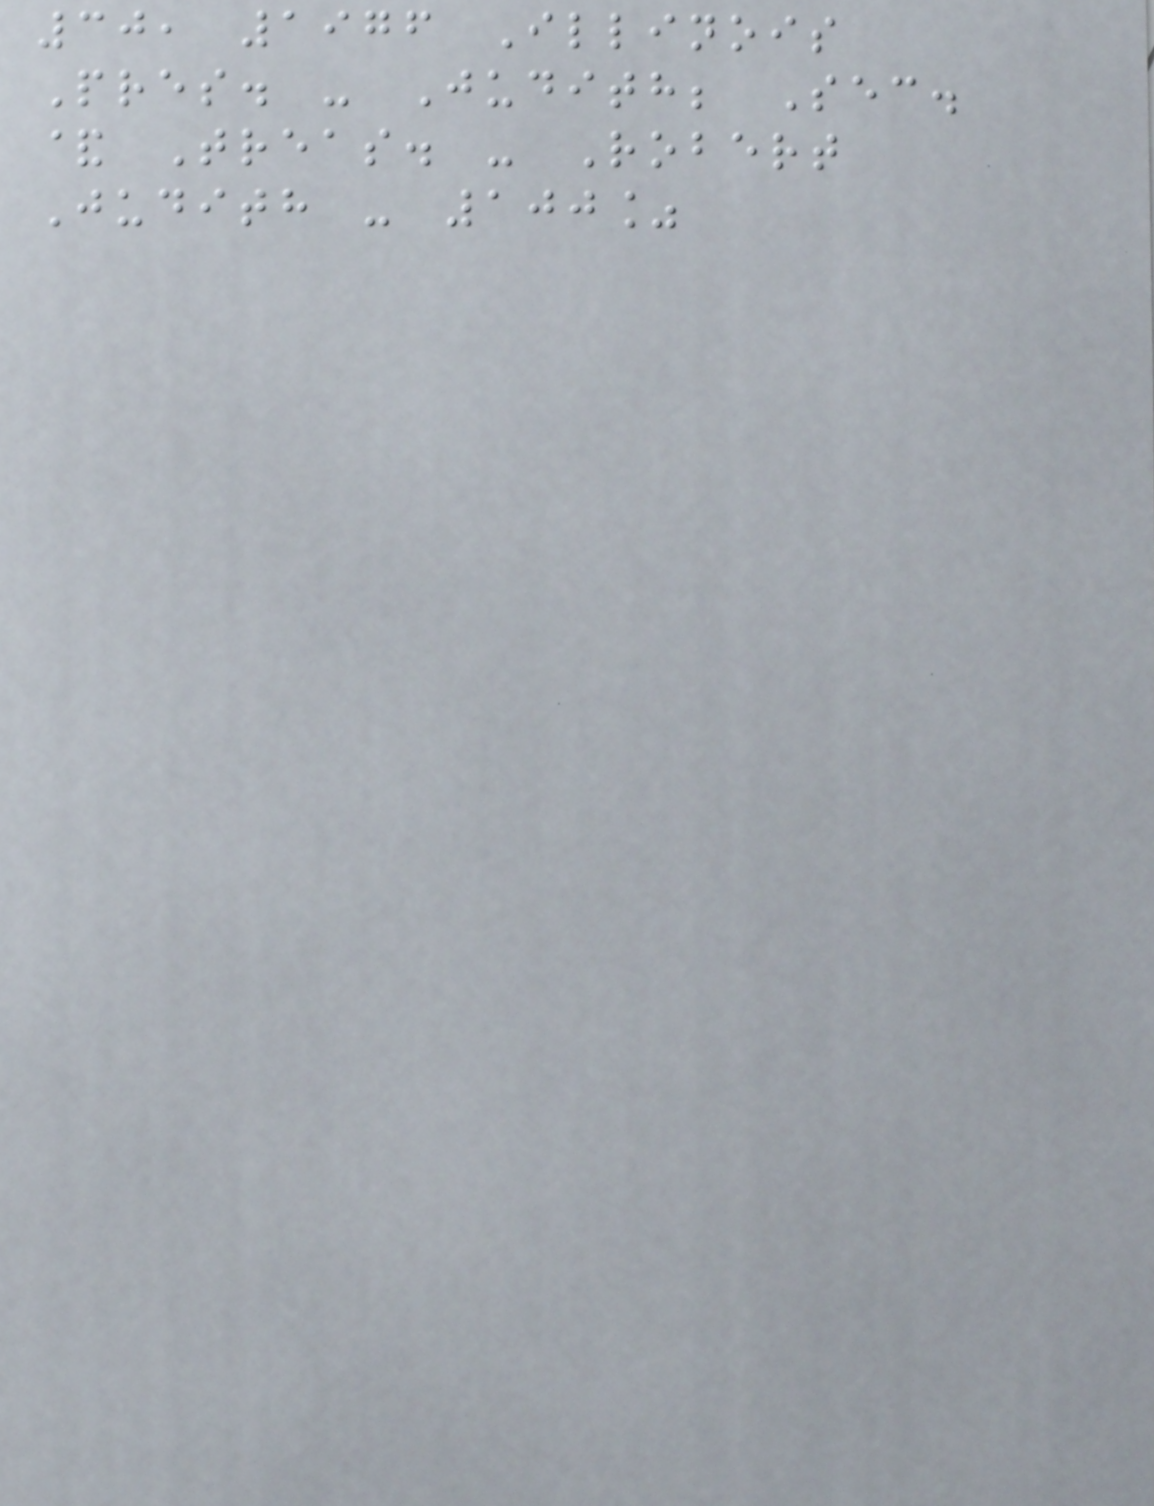30, 1976 Illinois
Pres. - Judith; Sec.
& Treas. - Robert
Judith - 100%
